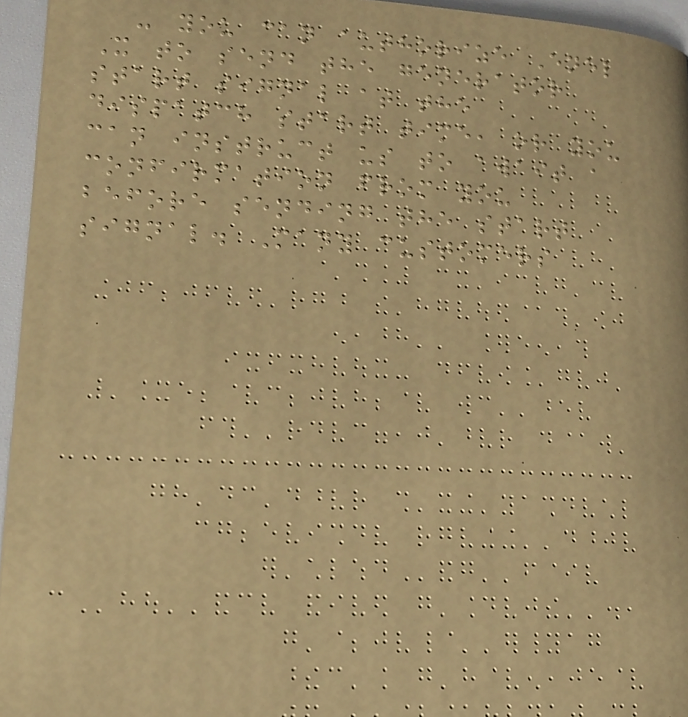- you can authorize Enel
X to send the generator
start signal at the
dispatch start time, or you
can instruct us to await a
confirmation from you
before sending the start
signal. Many customers
